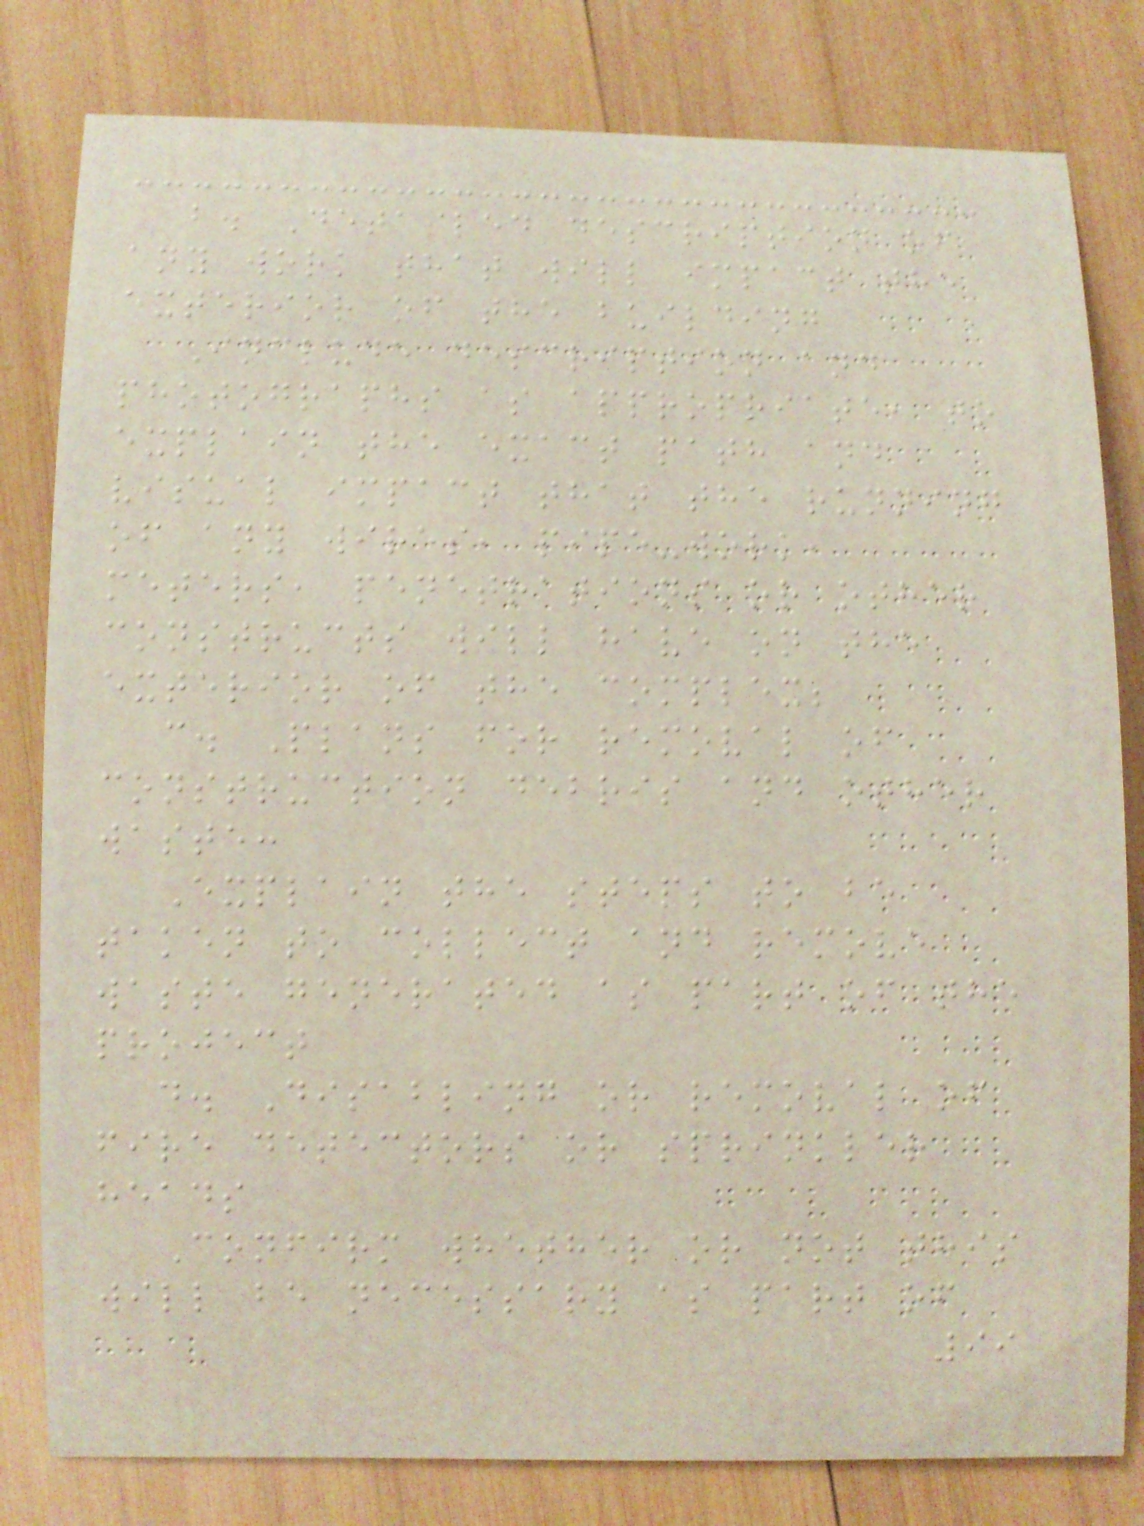b. Detailed description of
any work that will impact the
exterior of the building
Include description and
photographs as appropriate, to
explain the exact path and
visual impact that the running
of any wires, pipe-work,
meters, penetrations or other
constructs will have on the
exterior of the complex;
c. Plans for removal of
construction debris and other
waste:
Explain the steps to be
taken to collect and remove
waste generated as part of the
project
d. Disabling or removal of
fire detectors or sprinkler
heads
Confirm whether or not this
will be necessary as part of
99
